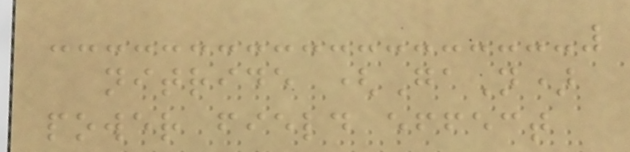nitride (GaN)
power field effect
